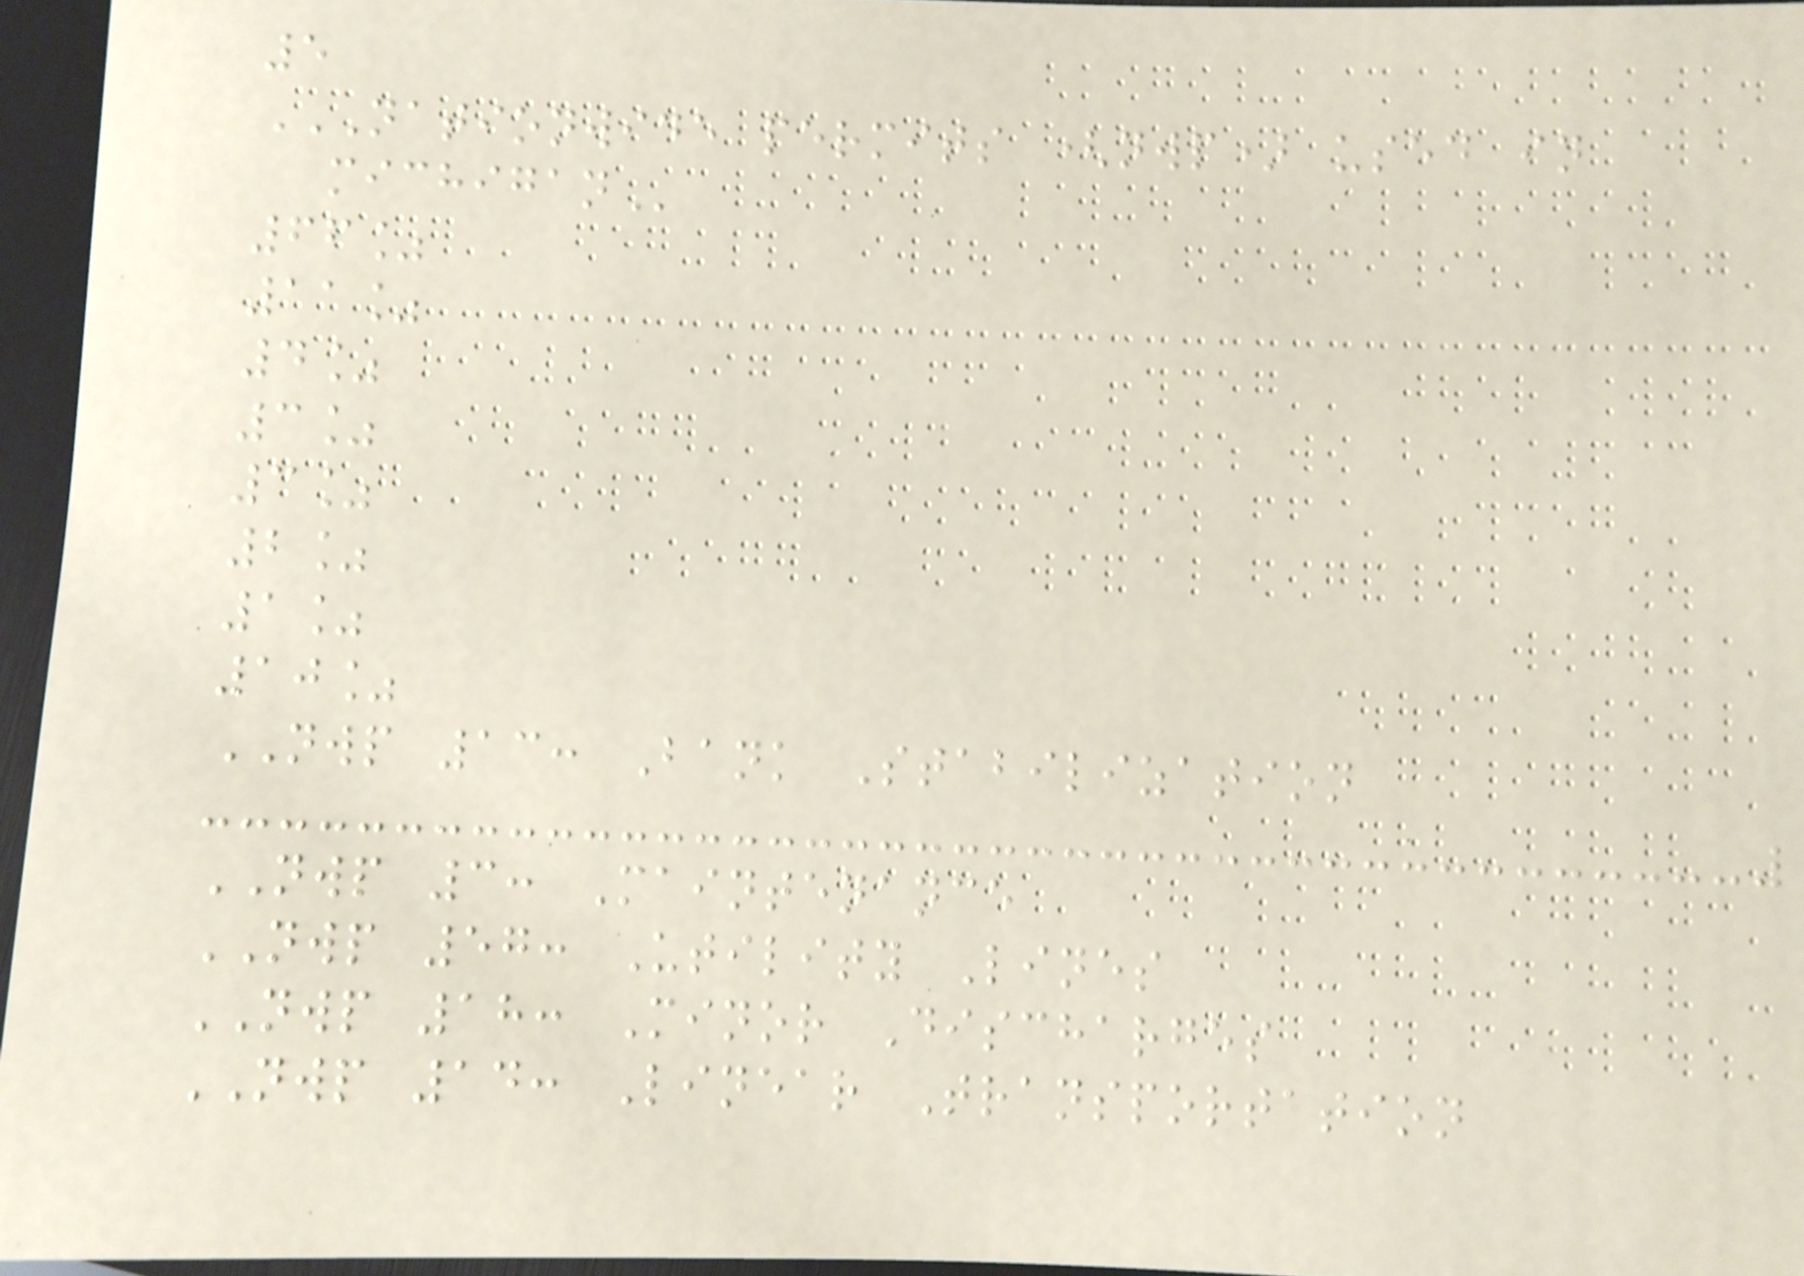5
NATIONWIDE PERMITS (NWP) USED IN
MICHIGAN
66%
11%
4%
3%
3%
2%
1%
10%
NWP 13: Bank Stabilization
NWP 3: Maintenance
NWP 57: Utility Lines
NWP 18: Minor Discharges
NWP 14: Linear Transportation
